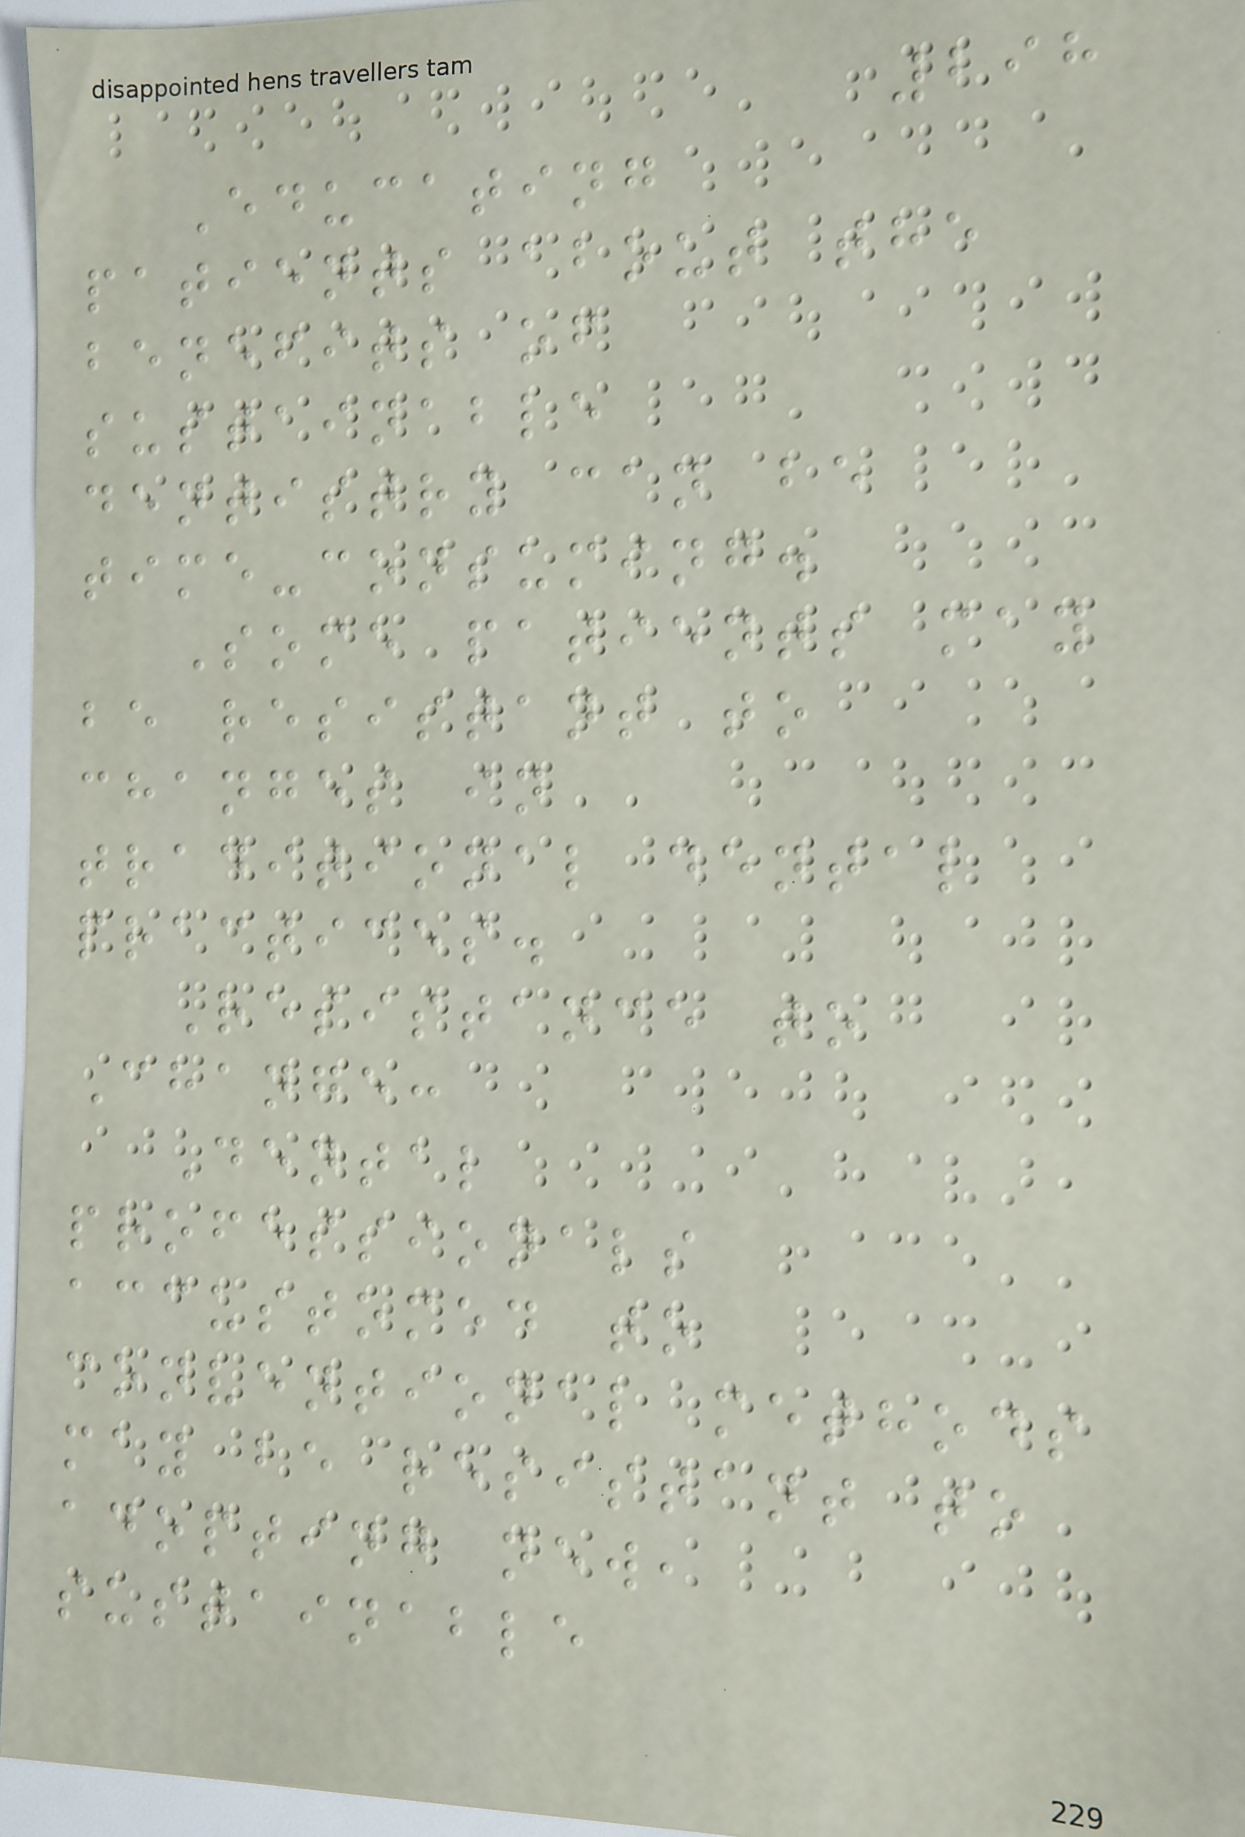298
Educating
patients about the
benefits of
sustainable
dentistry can be
time-consuming.
Some patients may
be resistant to
changes in
traditional dental
practices.
Resistance to
Change:
Dental
professionals
accustomed to
conventional methods
may be resistant to
adopting new,
sustainable
